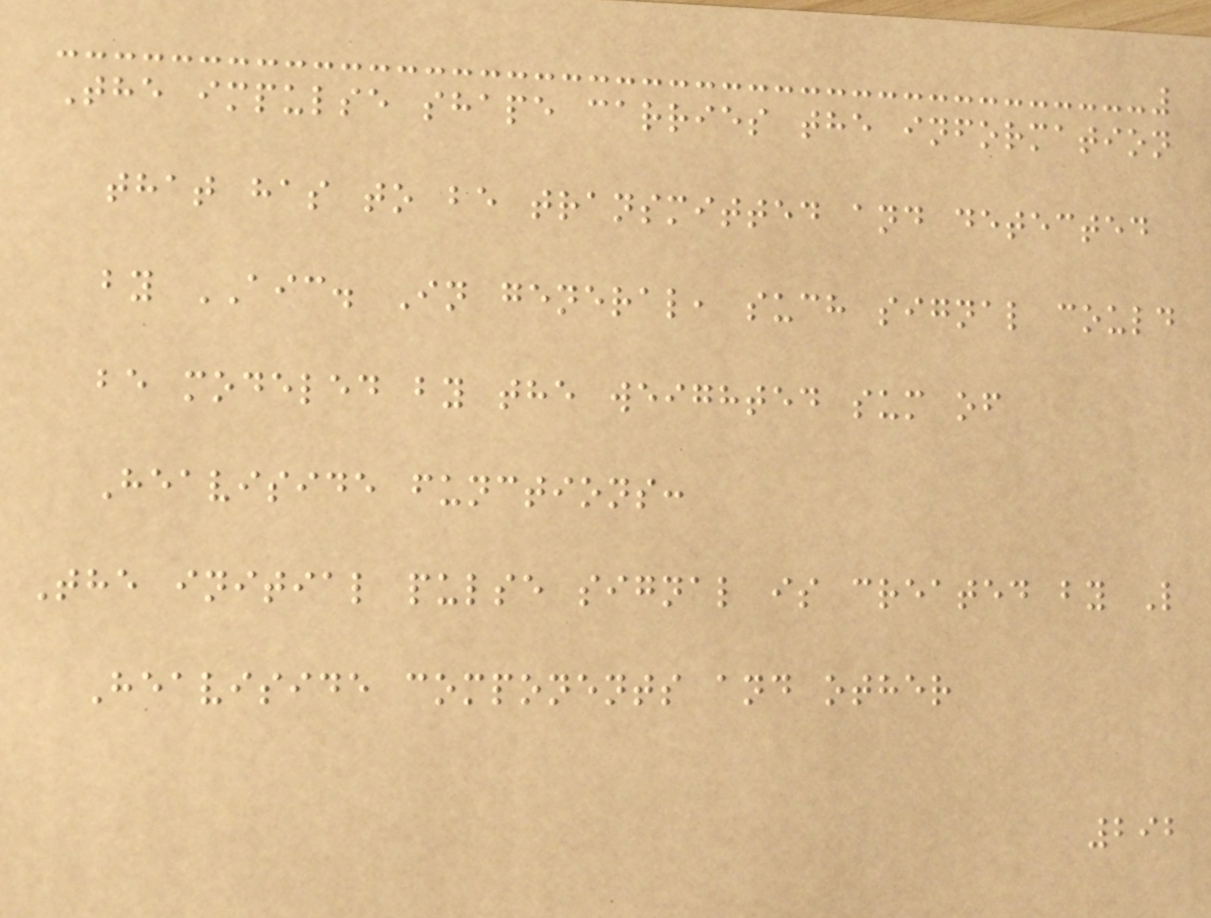The impulse shape carries the information
that has to be transmitted and detected
by AIC. In general, such signal could
be modeled by the weighted sum of
Heaviside functions:
The initial pulse signal is created by L
Heaviside components and other
292
